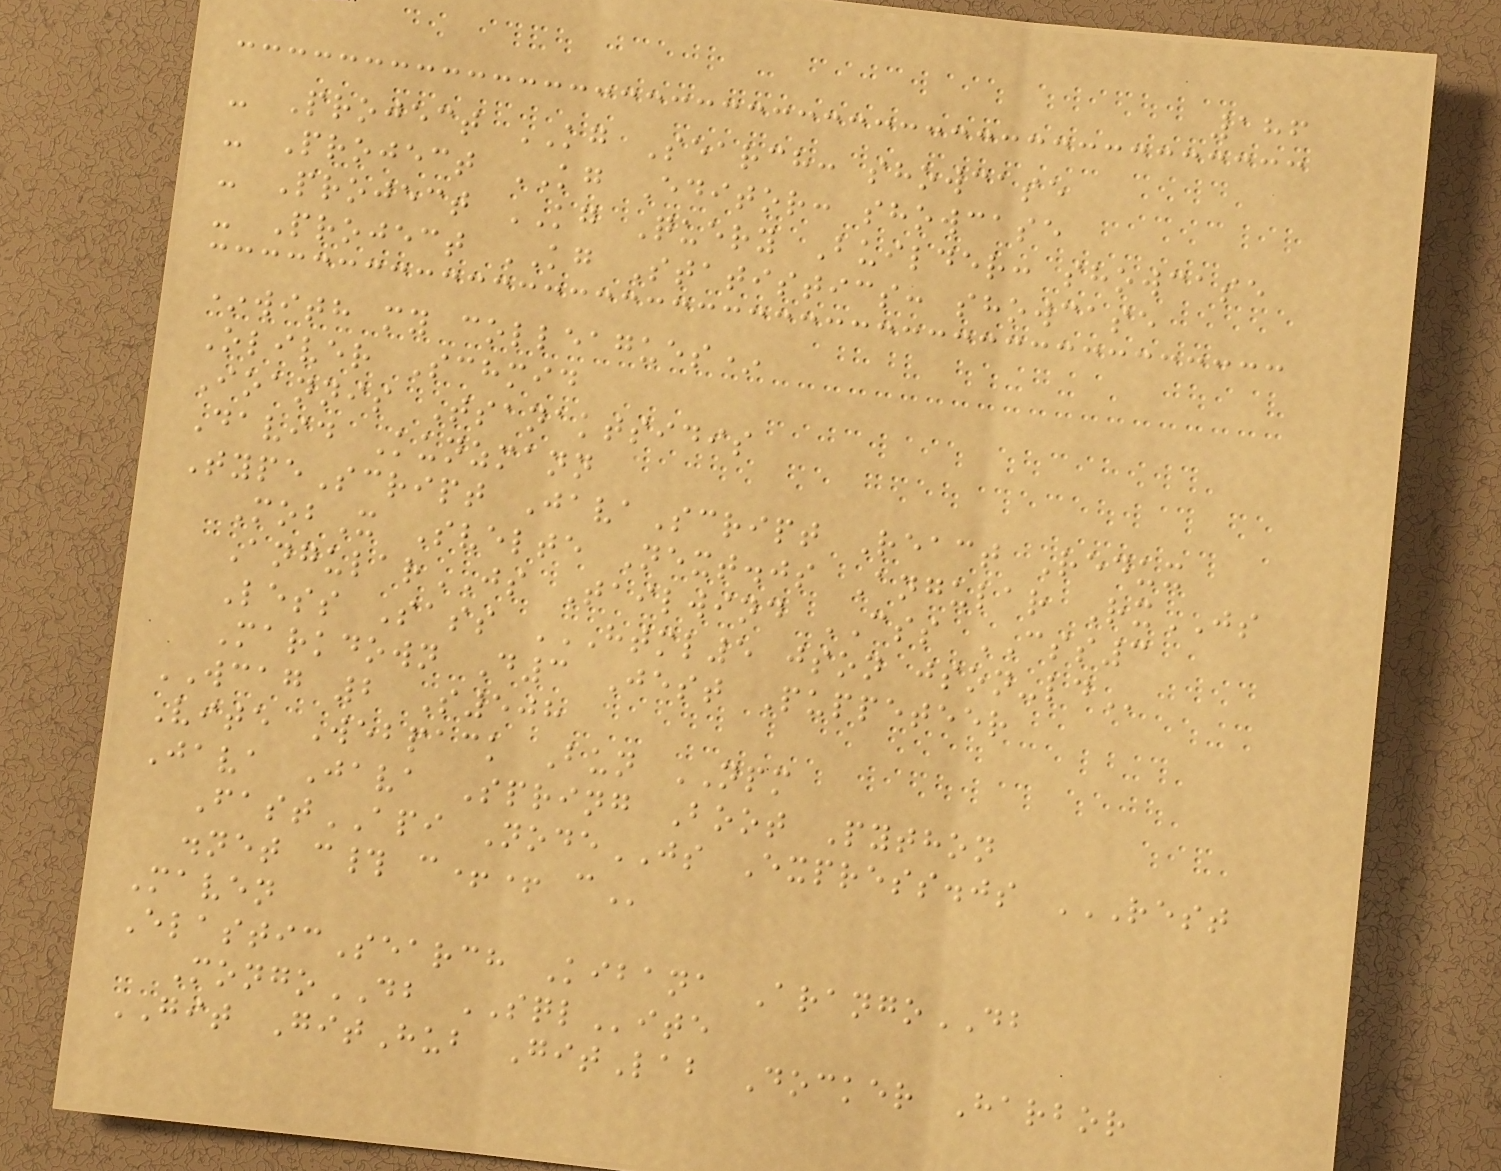186
- Project KG Search: showcase
- Project KG Editor: showcase
- Project KG Query Builder: showcase
- Project KG Statistics: showcase
*with my colleagues*
Oliver Schmid
Ioannis Tsanaktsidis
David Kunzmann
TypeScript JavaScript React Redux
MobX Svelte Next.js Angular RxJS
AngularJS Tailwind CSS CSS3
Less Sass HTML5 JSON JSON-LD
Markdown D3 Jest Puppeteer
WCAG 2 S508
Vite Webpack Bun NPM
Java Java Spring Boot Python
FastAPI NodeJS Express.js REST
.NET C# C++ C
Maven
ElasticSearch Kibana ArangoDB
MongoDB SQLite
GIT GitHub GitLab Docker Harbor
